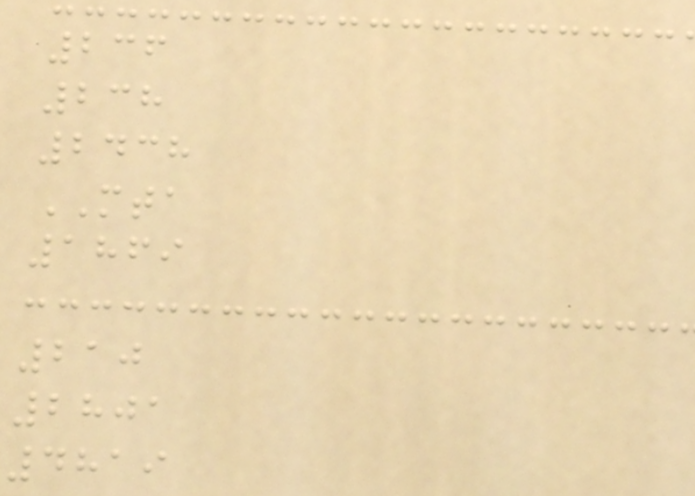236
238
2438
MTA
1869
210
2801
4819
